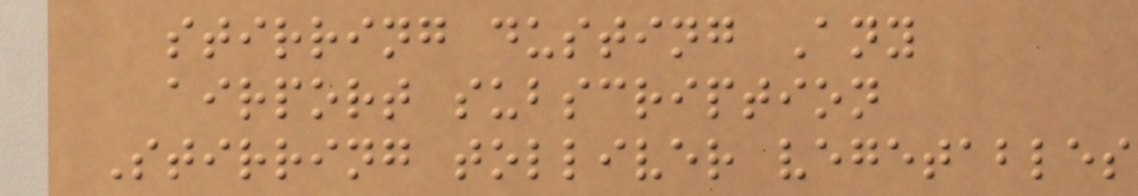stirring dusting Any
airport subscription
Stirring tolliver vegetables
